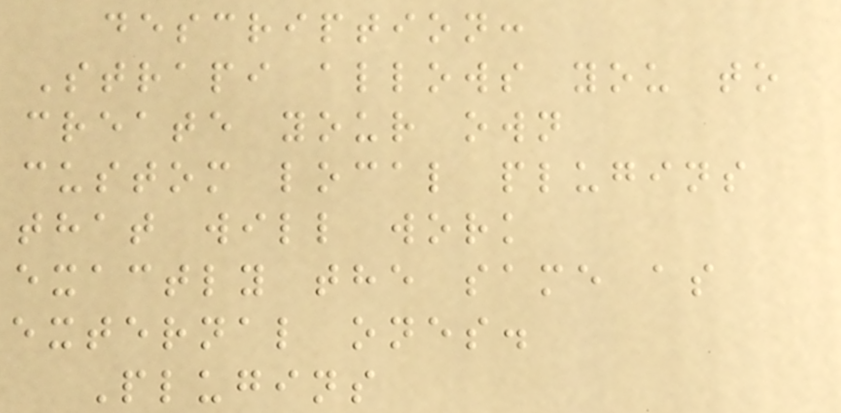description:
Strapi allows you to
create your own
custom local plugins
that will work
exactly the same as
external ones.
Plugins
